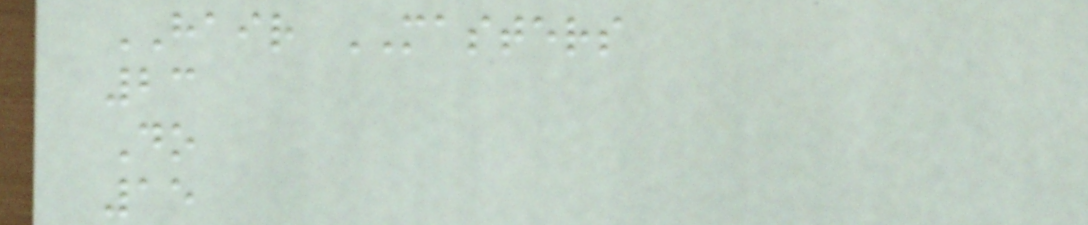HAIR MASTERS
23
Do
15
